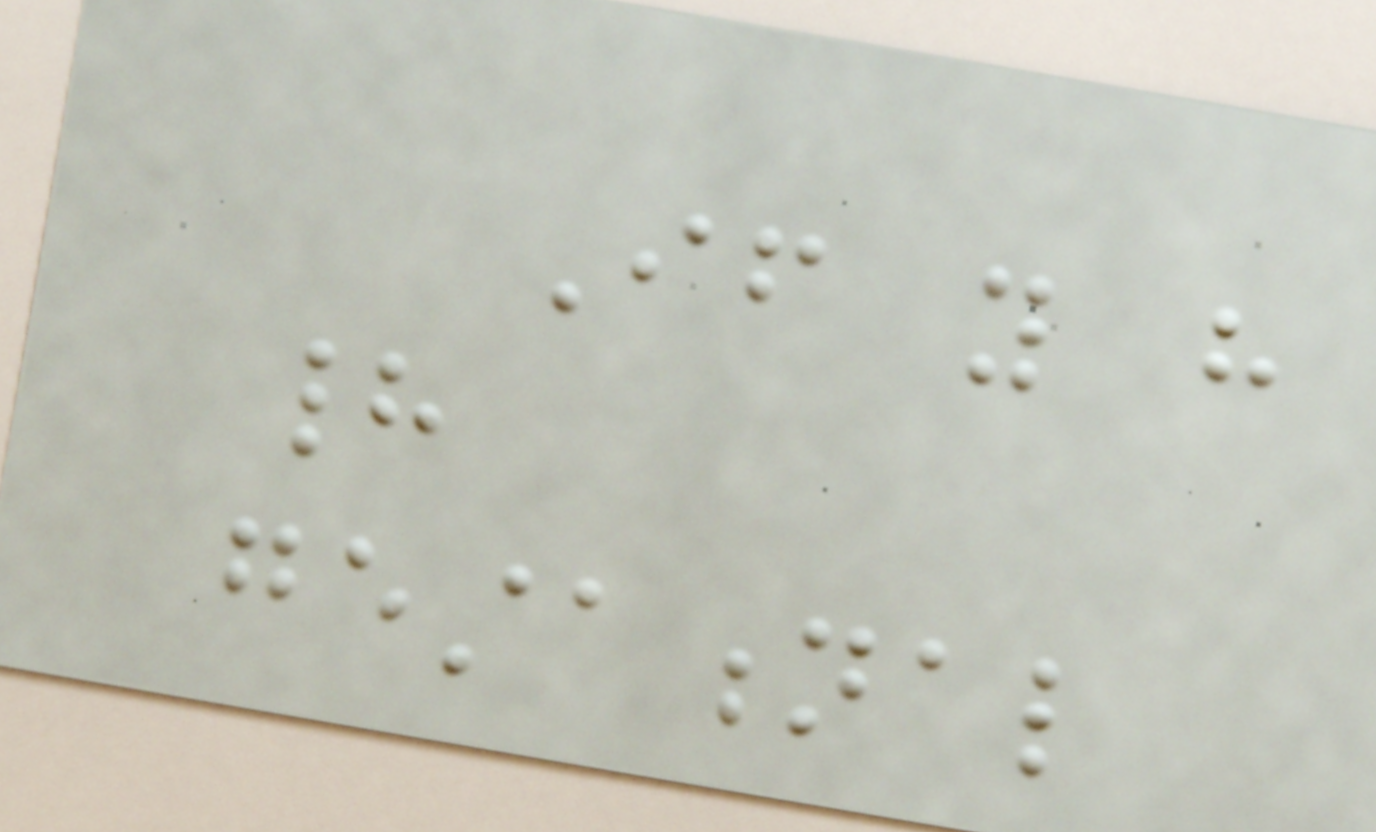If you have
had
gestational
